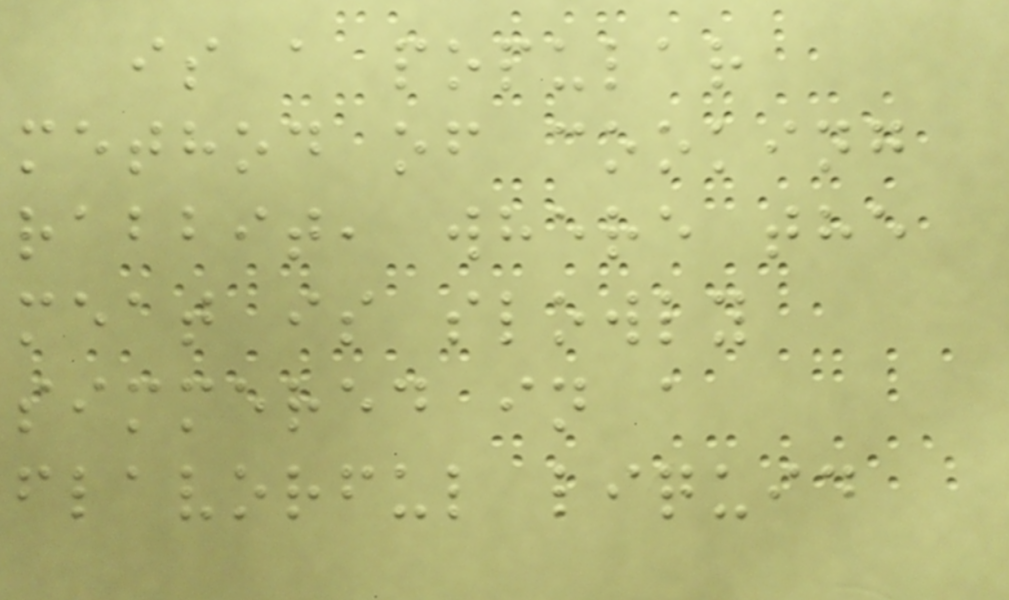is a popular
method of cooking
rabbit, where the
meat is slowly
simmered in a
flavorful liquid
